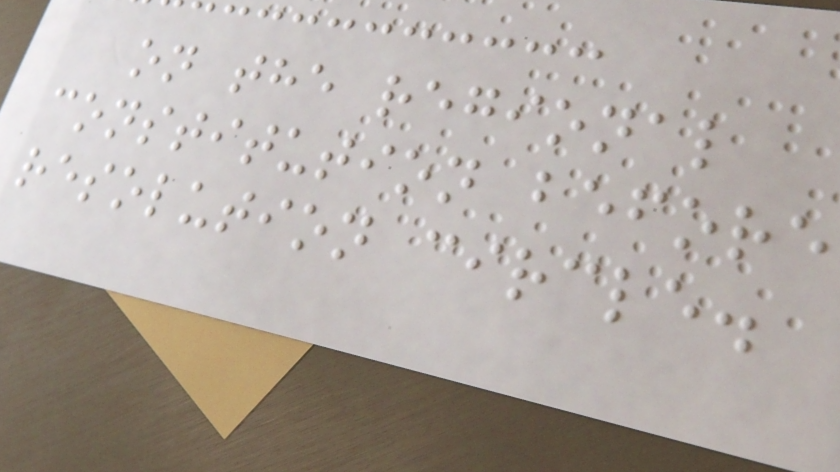on the regional
constitution before
resolution circle.
